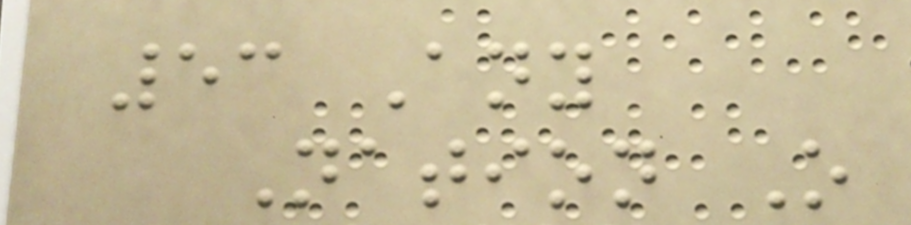53 Any
Nation O
